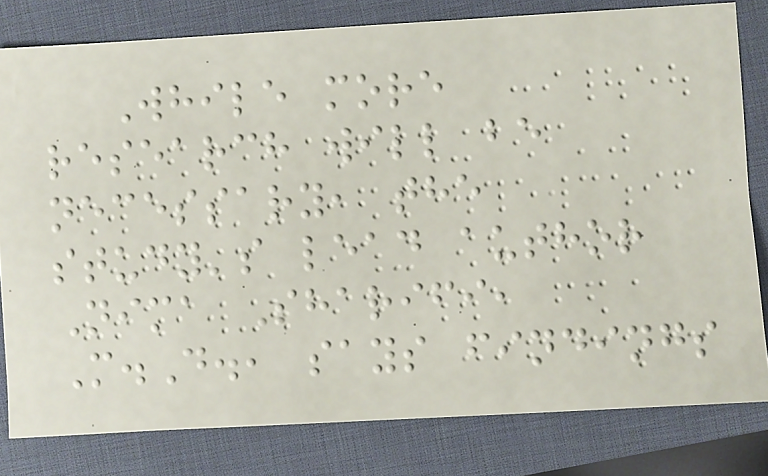While more
research will be
necessary, the
study's lead author
Nima Sharifi,
M.D., says findings
